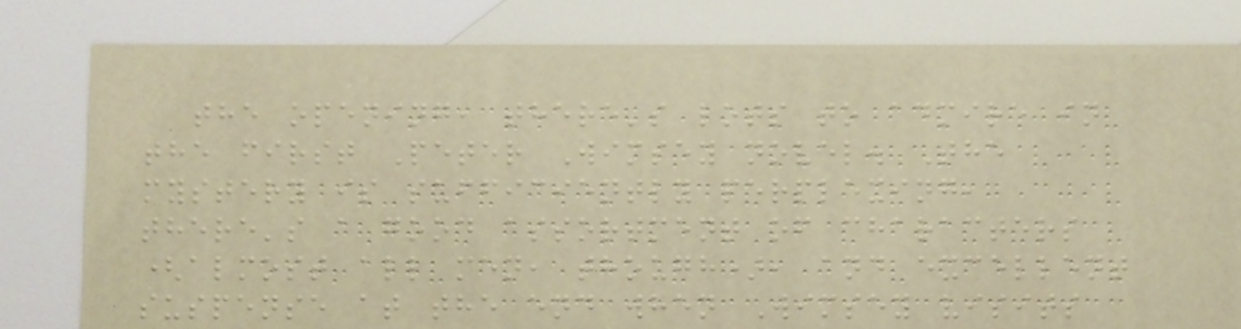the opening, there's lots to admire in
the first Peter Wimsey novel. The
mystery is sufficiently perplexing,
there's a good assortment of characters
(almost all men, though), and excellent
suspense at the end when Wimsey visits
